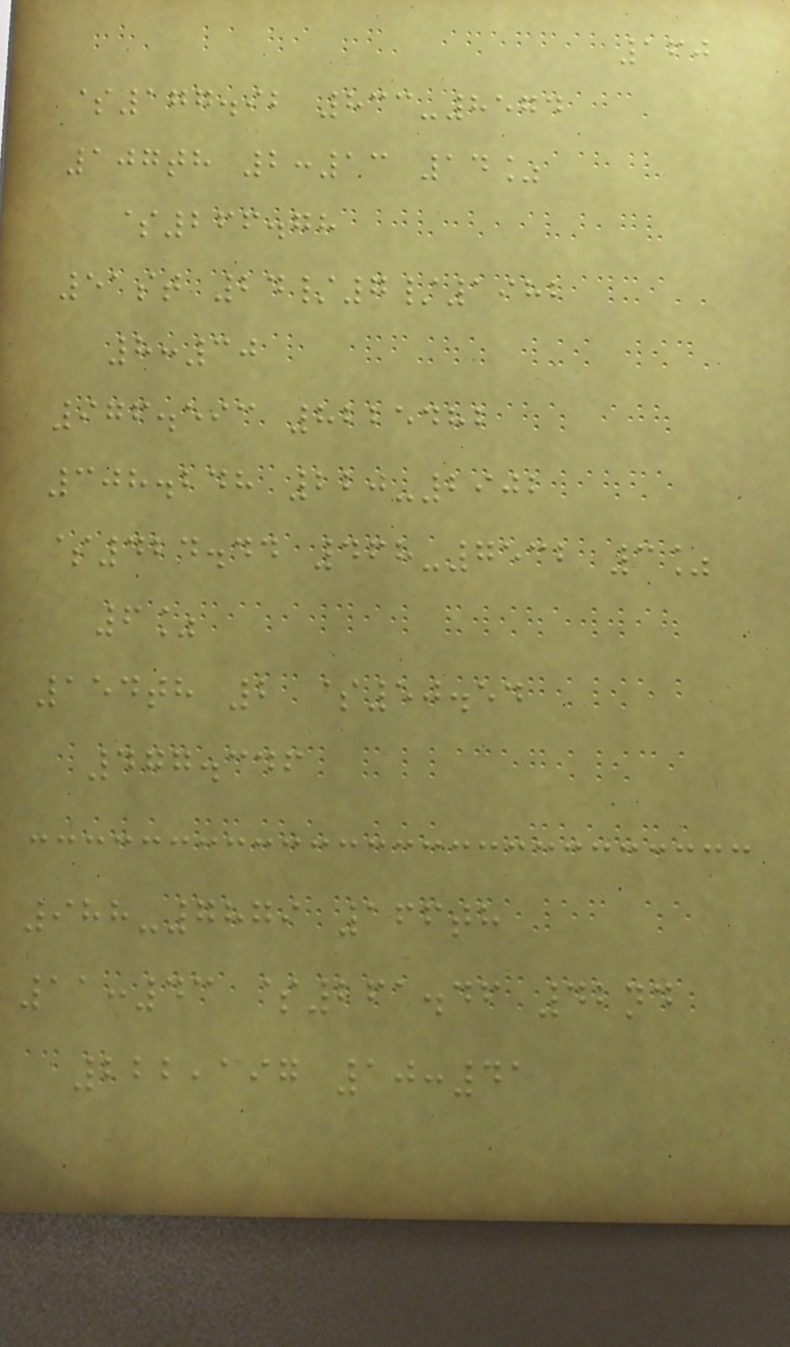160
$177.92 833-8574
107th 2:13 14%
$266.78
51st 24/7/1982
8:30
976.593 8225482
308.248 220-2902
$424.44 468-7532 3%
6%
154th 2 $50.54
477.346
988-7879 166th
11:43 $261.46 42nd
222,197 10:41
